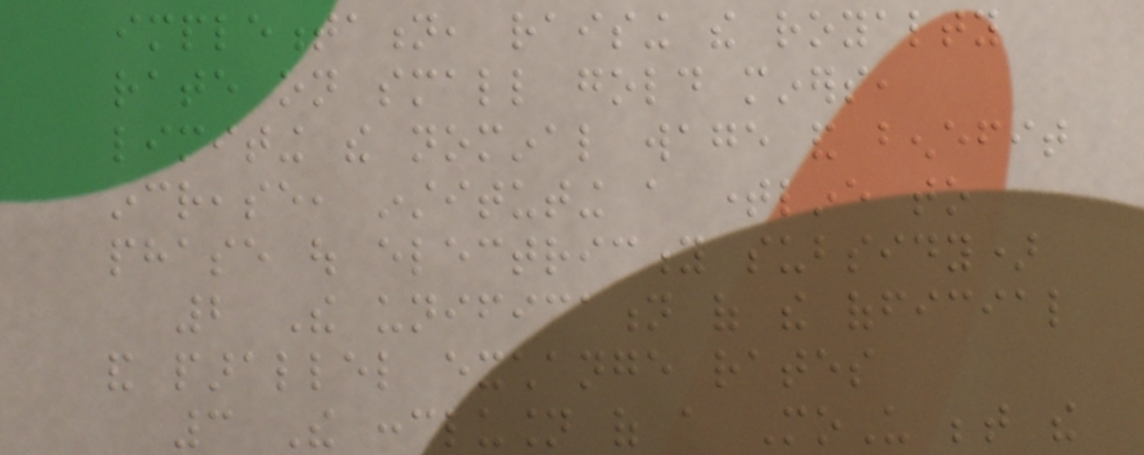implementation, raising the royalty
rate on small gold miners,
limiting the nominal wage and benefit
increase, instituting a timeline to
phase out electricity subsidy)
2 The unification of the official
and parallel exchange rates
3 The conclusion of a MoU between the
